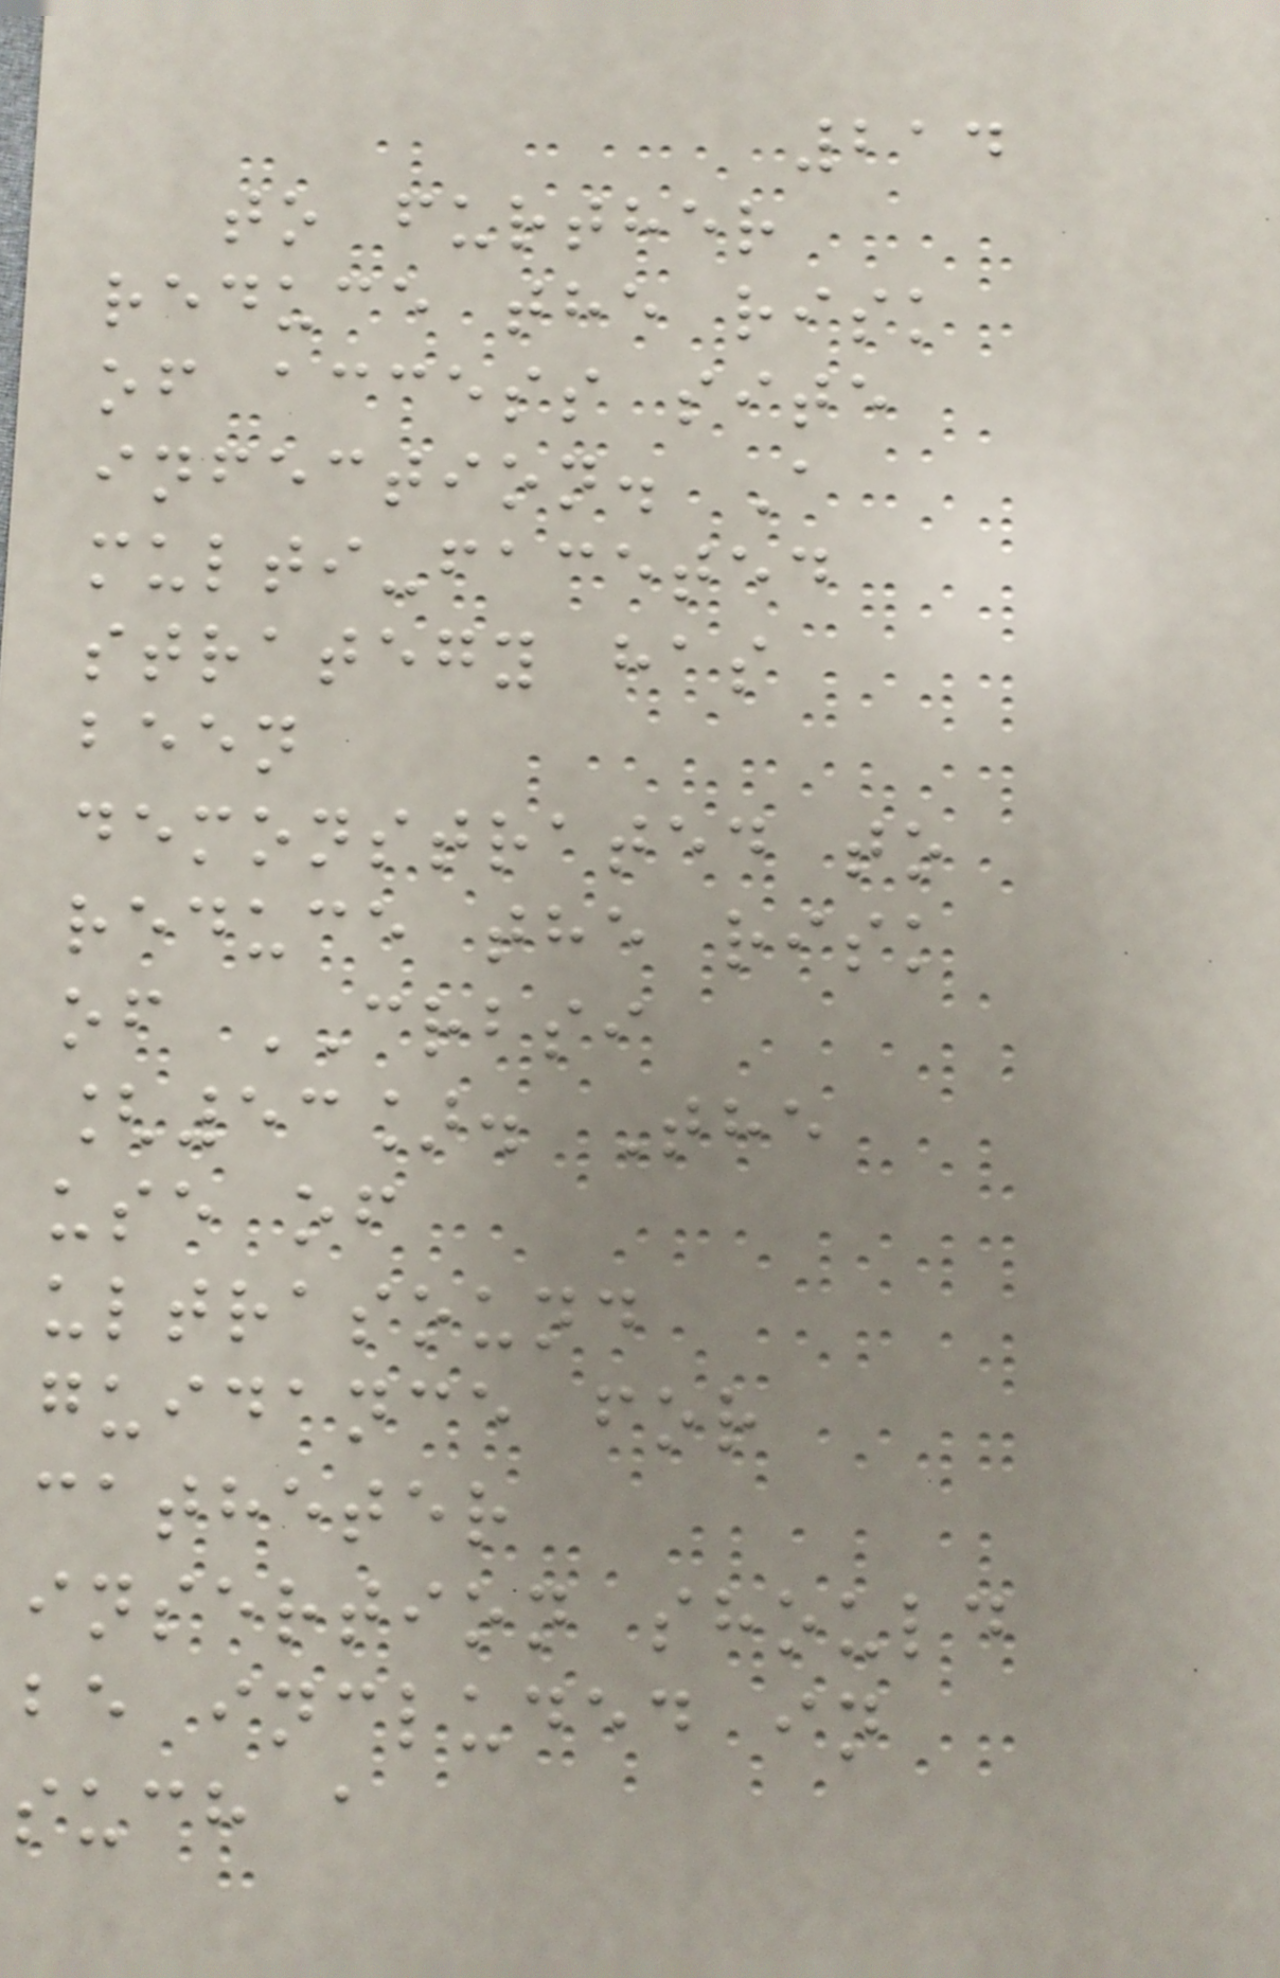214
to further
reduce the risk
of access site
infection. A
multi-faceted
strategy has
been
demonstrated to
reduce the risk
of CRBSI
[53]. The
use of
ultrasound
guidance for
catheter
insertion should
be included in
such a
